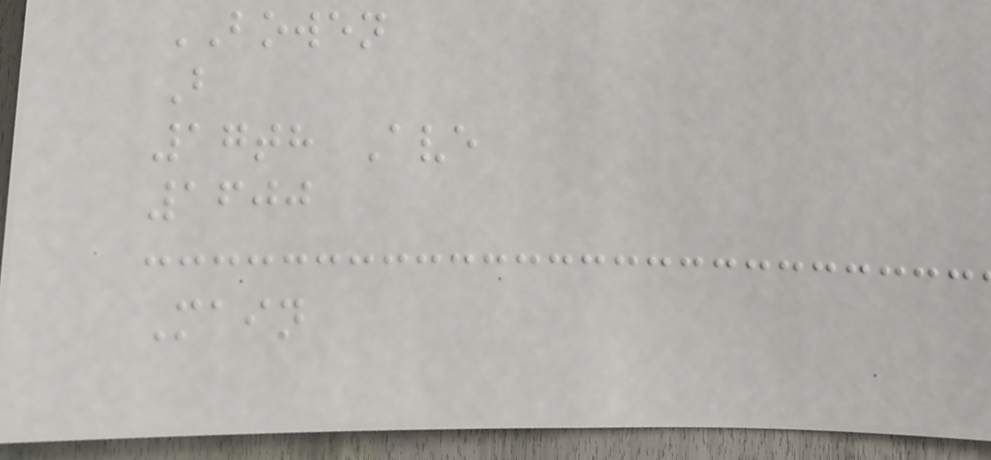BOWEN
B
17th Ave
1600
Main
